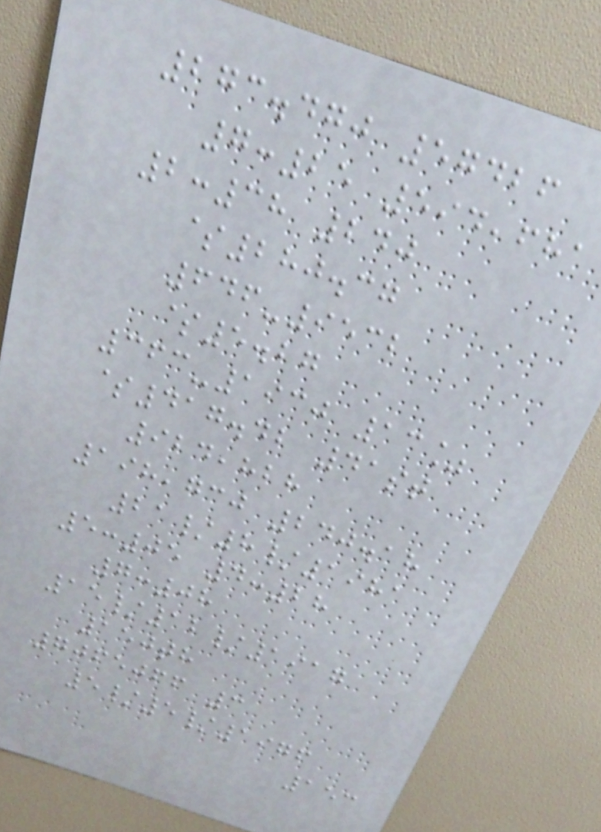273.470 57426
7:25 594,681
2:38 240
$280.37
646-9532
$5.27
363-1930 13%
$417.42 41st
924,828
198,730 240.18
21/8/1981
5:05 4:28
7:08
15/12/1917
150th
7065066 3
5/5/1976
153
